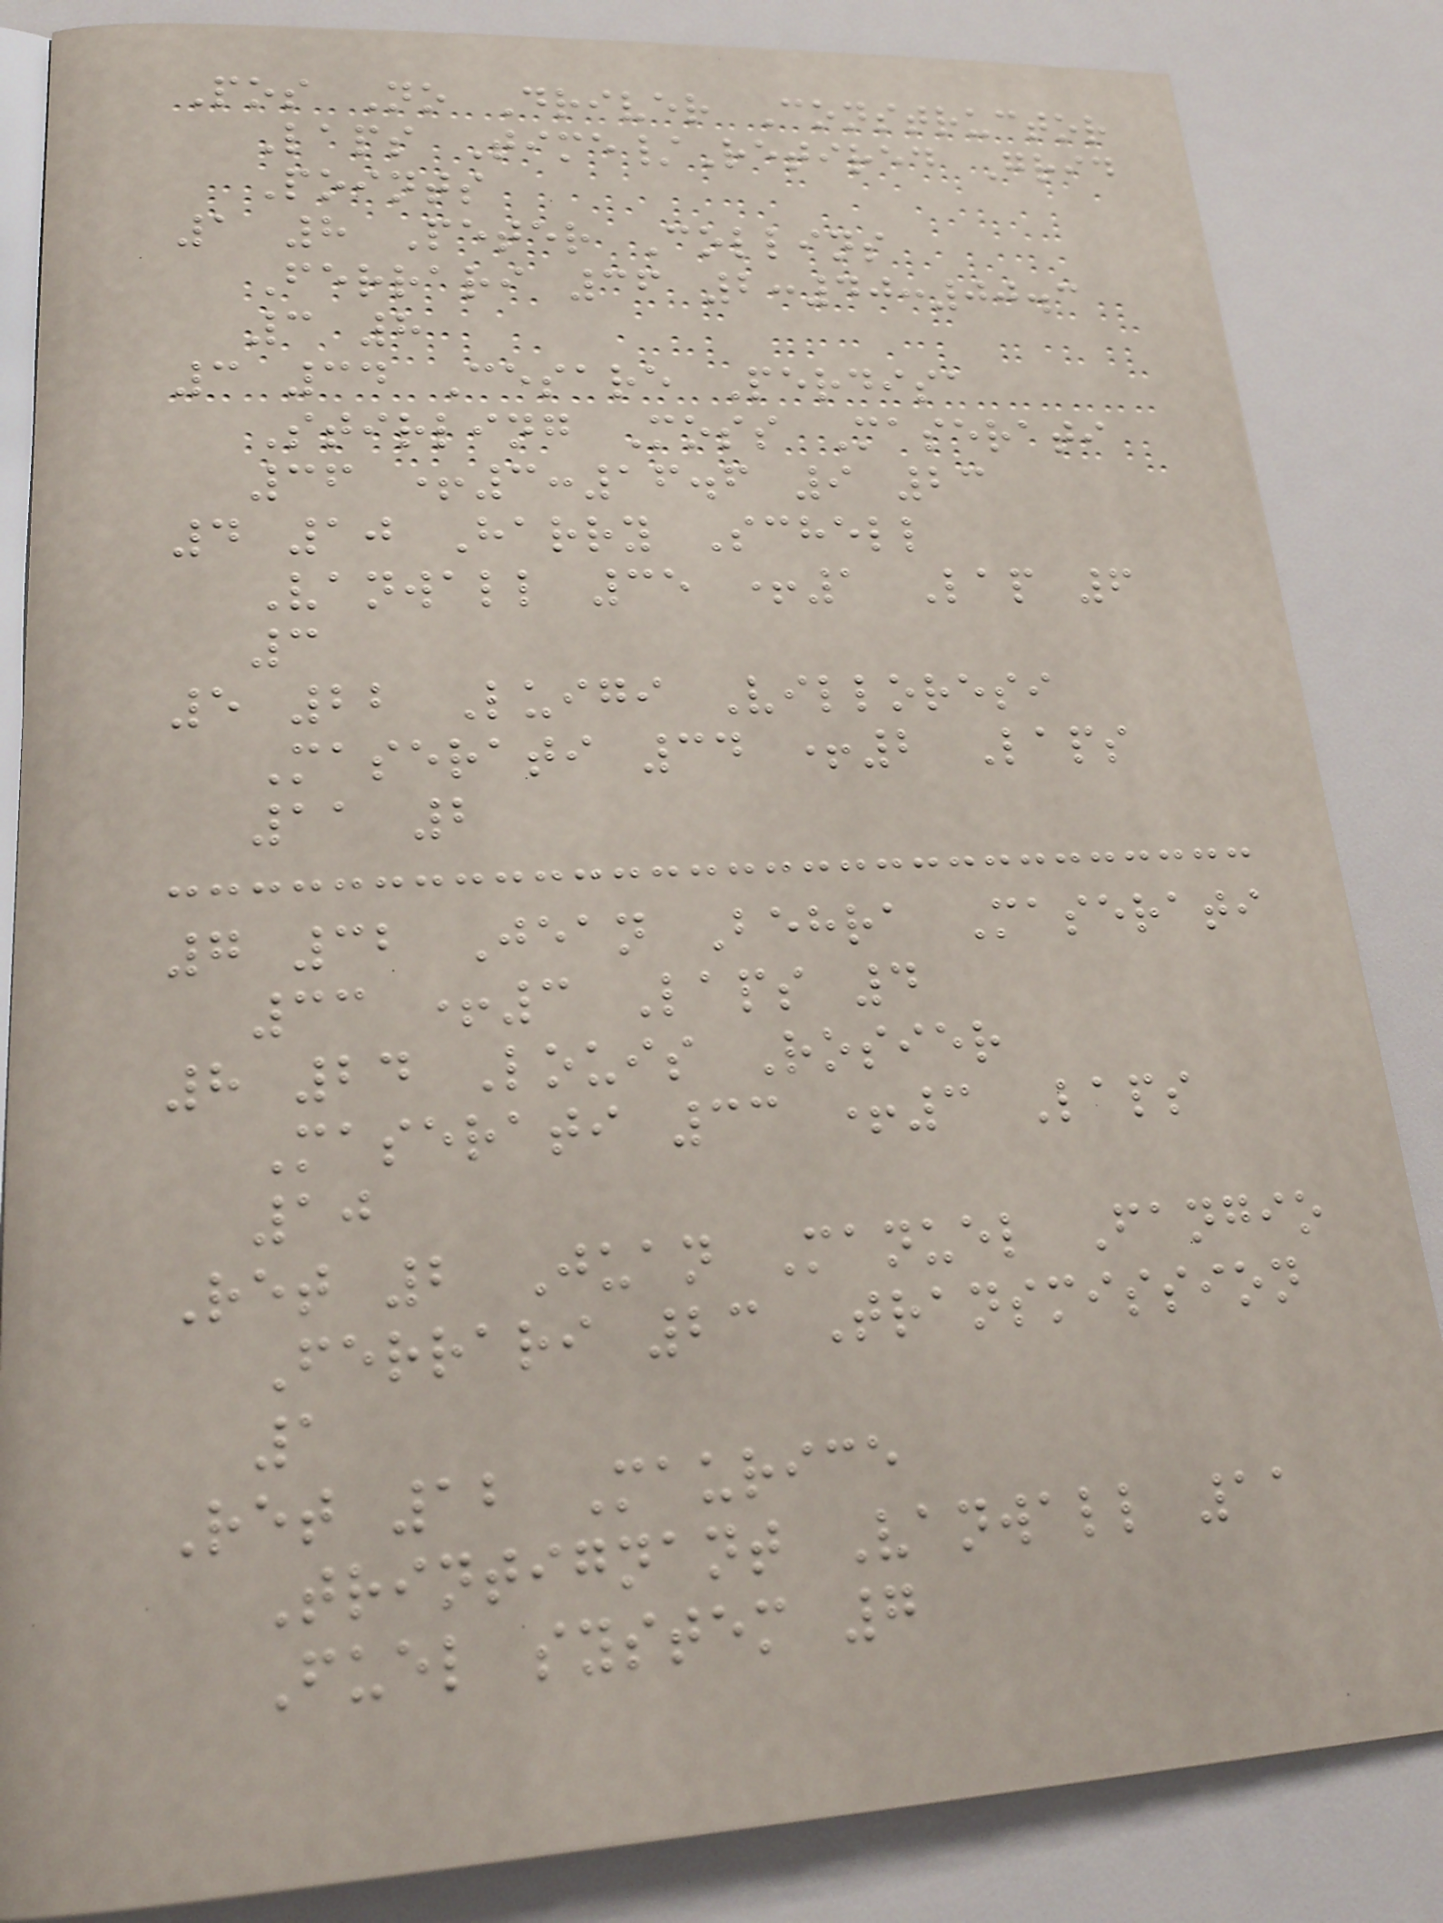Pos No Driver Constructor
Laps Time/Retired Grid
Points
1 8 Peter Collins
Ferrari 36 2:40:00.3
3 8
3 34 Cesare Perdisa
Stirling Moss Maserati
36 +3:16.6 9 23
4 10 Harry Schell
Vanwall 35 +1 Lap 6
3
5 22 Luigi Villoresi
Maserati 34 +2 Laps
11 2
7 32 Jean Behra Maserati
33 +3 Laps 4
8 24 Louis Rosier
Maserati 33 +3 Laps
10
Ret 2 Juan Manuel Fangio
Ferrari 23 Transmission
1
Ret 12 Maurice
Trintignant Vanwall 11
Fuel system 7
